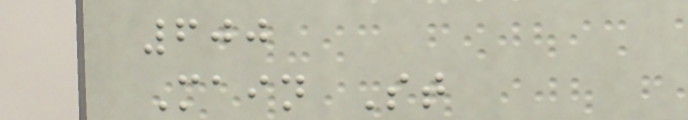600
Main St
